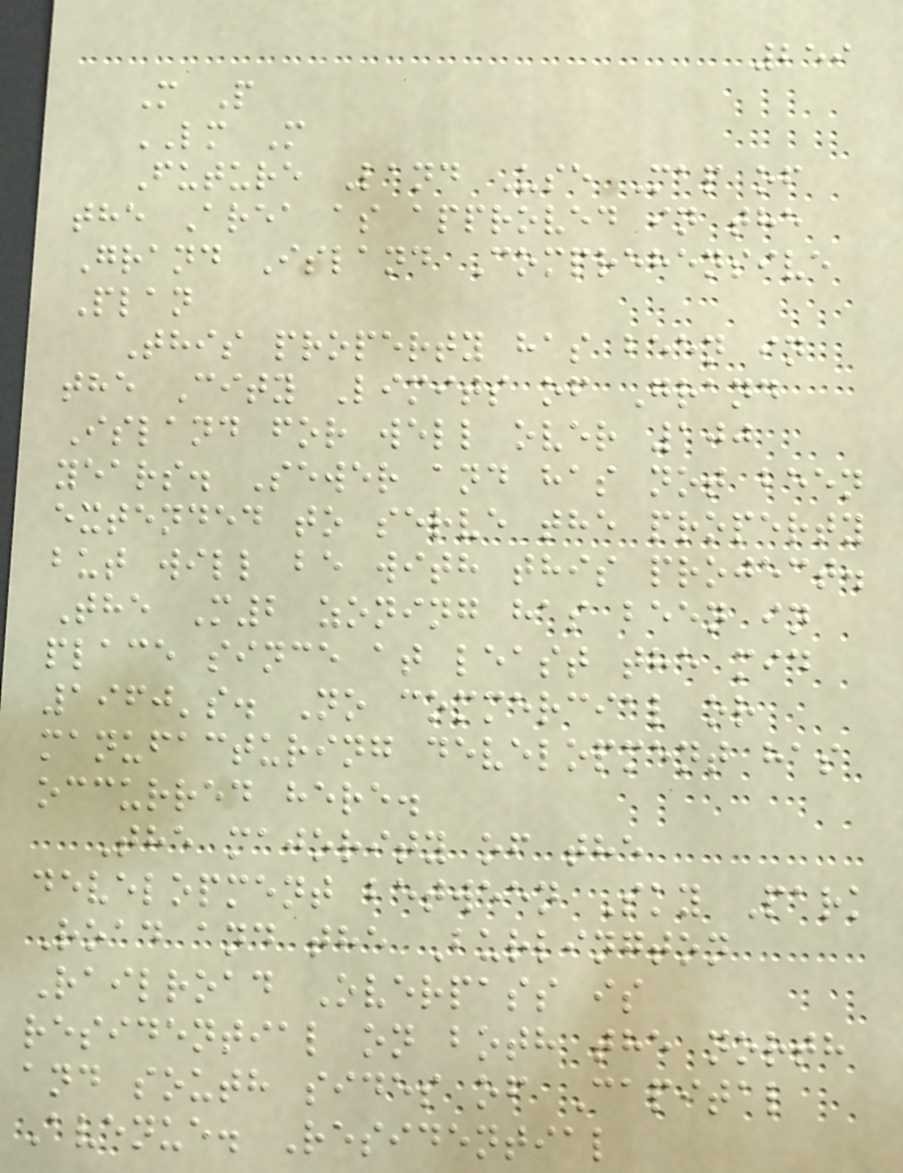259
M P
LM M
Future Land Use Map of
the Area as approved in the
Grand Island Comprehensive
Plan
This property has been in
the City Limits of Grand
Island for well over 100
years. Sewer and has not been
extended to serve the property
but will be with this project.
The M2 zoning has been in
place since at least the mid
1960's. No commercial or
manufacturing development has
occurred here.
The majority of the
development between Sky Park
Road and the Burlington
Railroad Overpass is
residential on both the north
and south sides of Capital
Avenue. Residential
